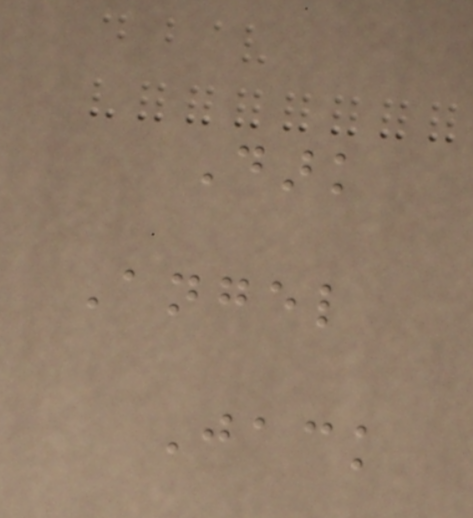Dark
Angel
Jack
